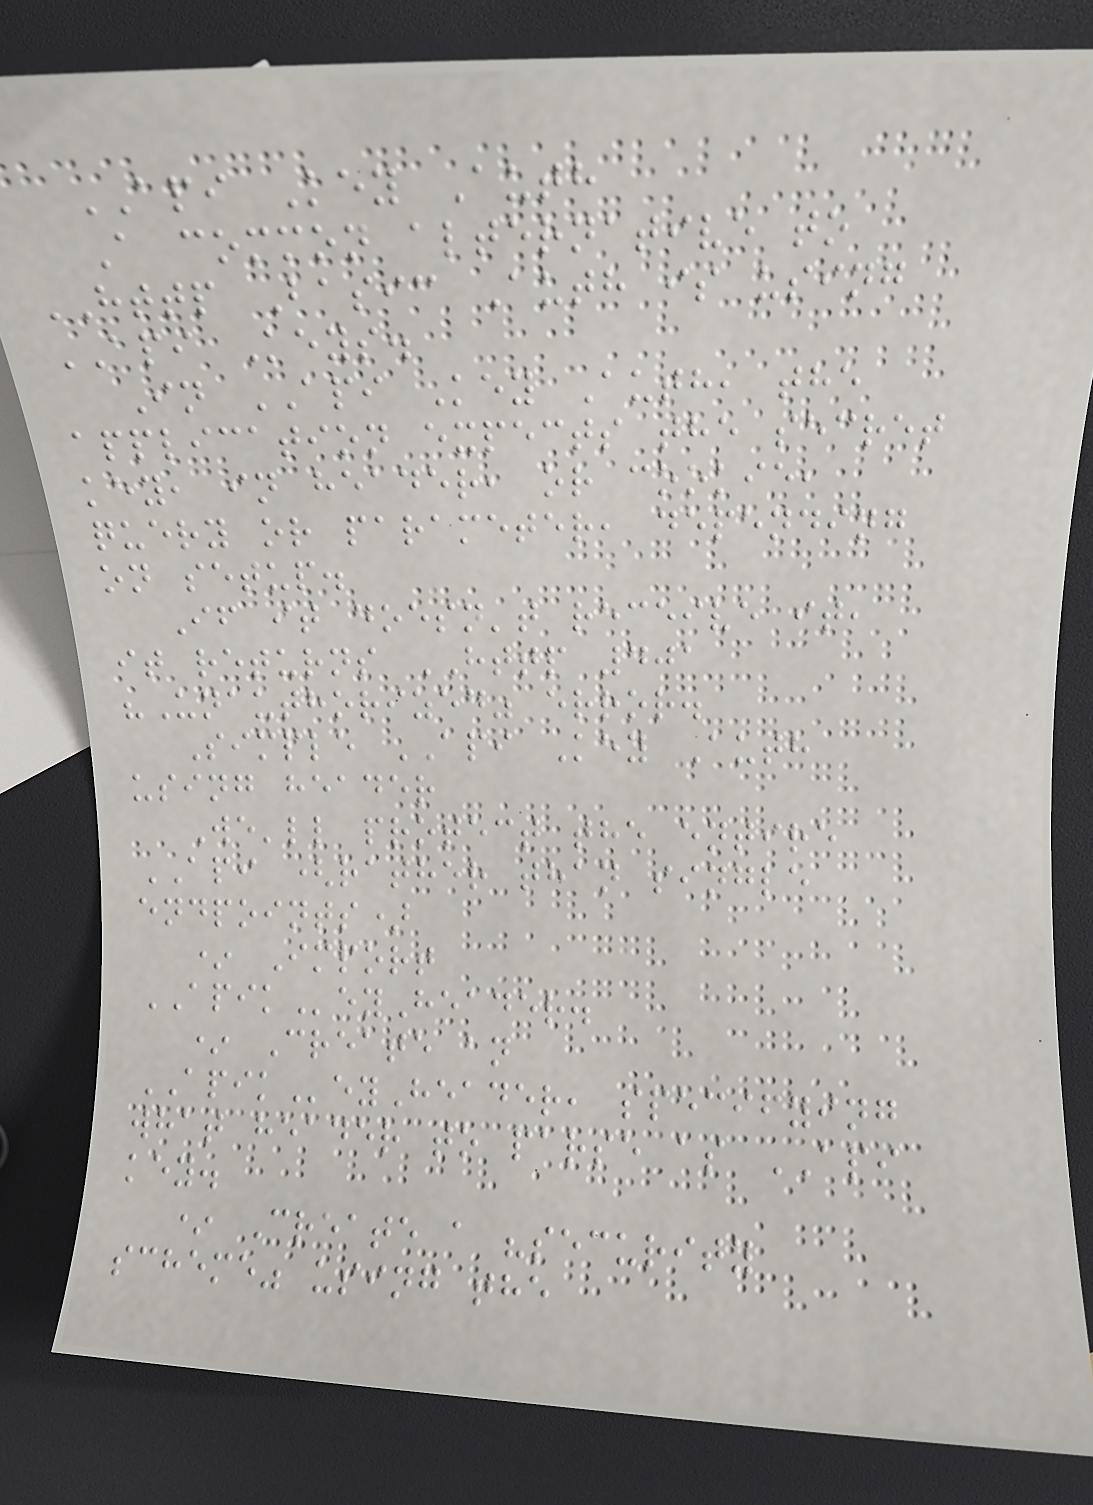API Key Auth
A common alternative to
HTTP Basic Auth is using
API Keys.
In API Key Auth, the
application expects the secret
key, in header, or cookie,
query or parameter, depending
on setup.
If it doesn't receive it,
it returns HTTP 401
"Unauthorized" error.
Simple API Key Auth
using header
We'll protect the entire
API (rather than single
endpoints)
* Import
APIKeyHeader.
* Create an
APIKeyHeader, specifying
what header to parse as API
key.
* Create a "security
scheme" using the
